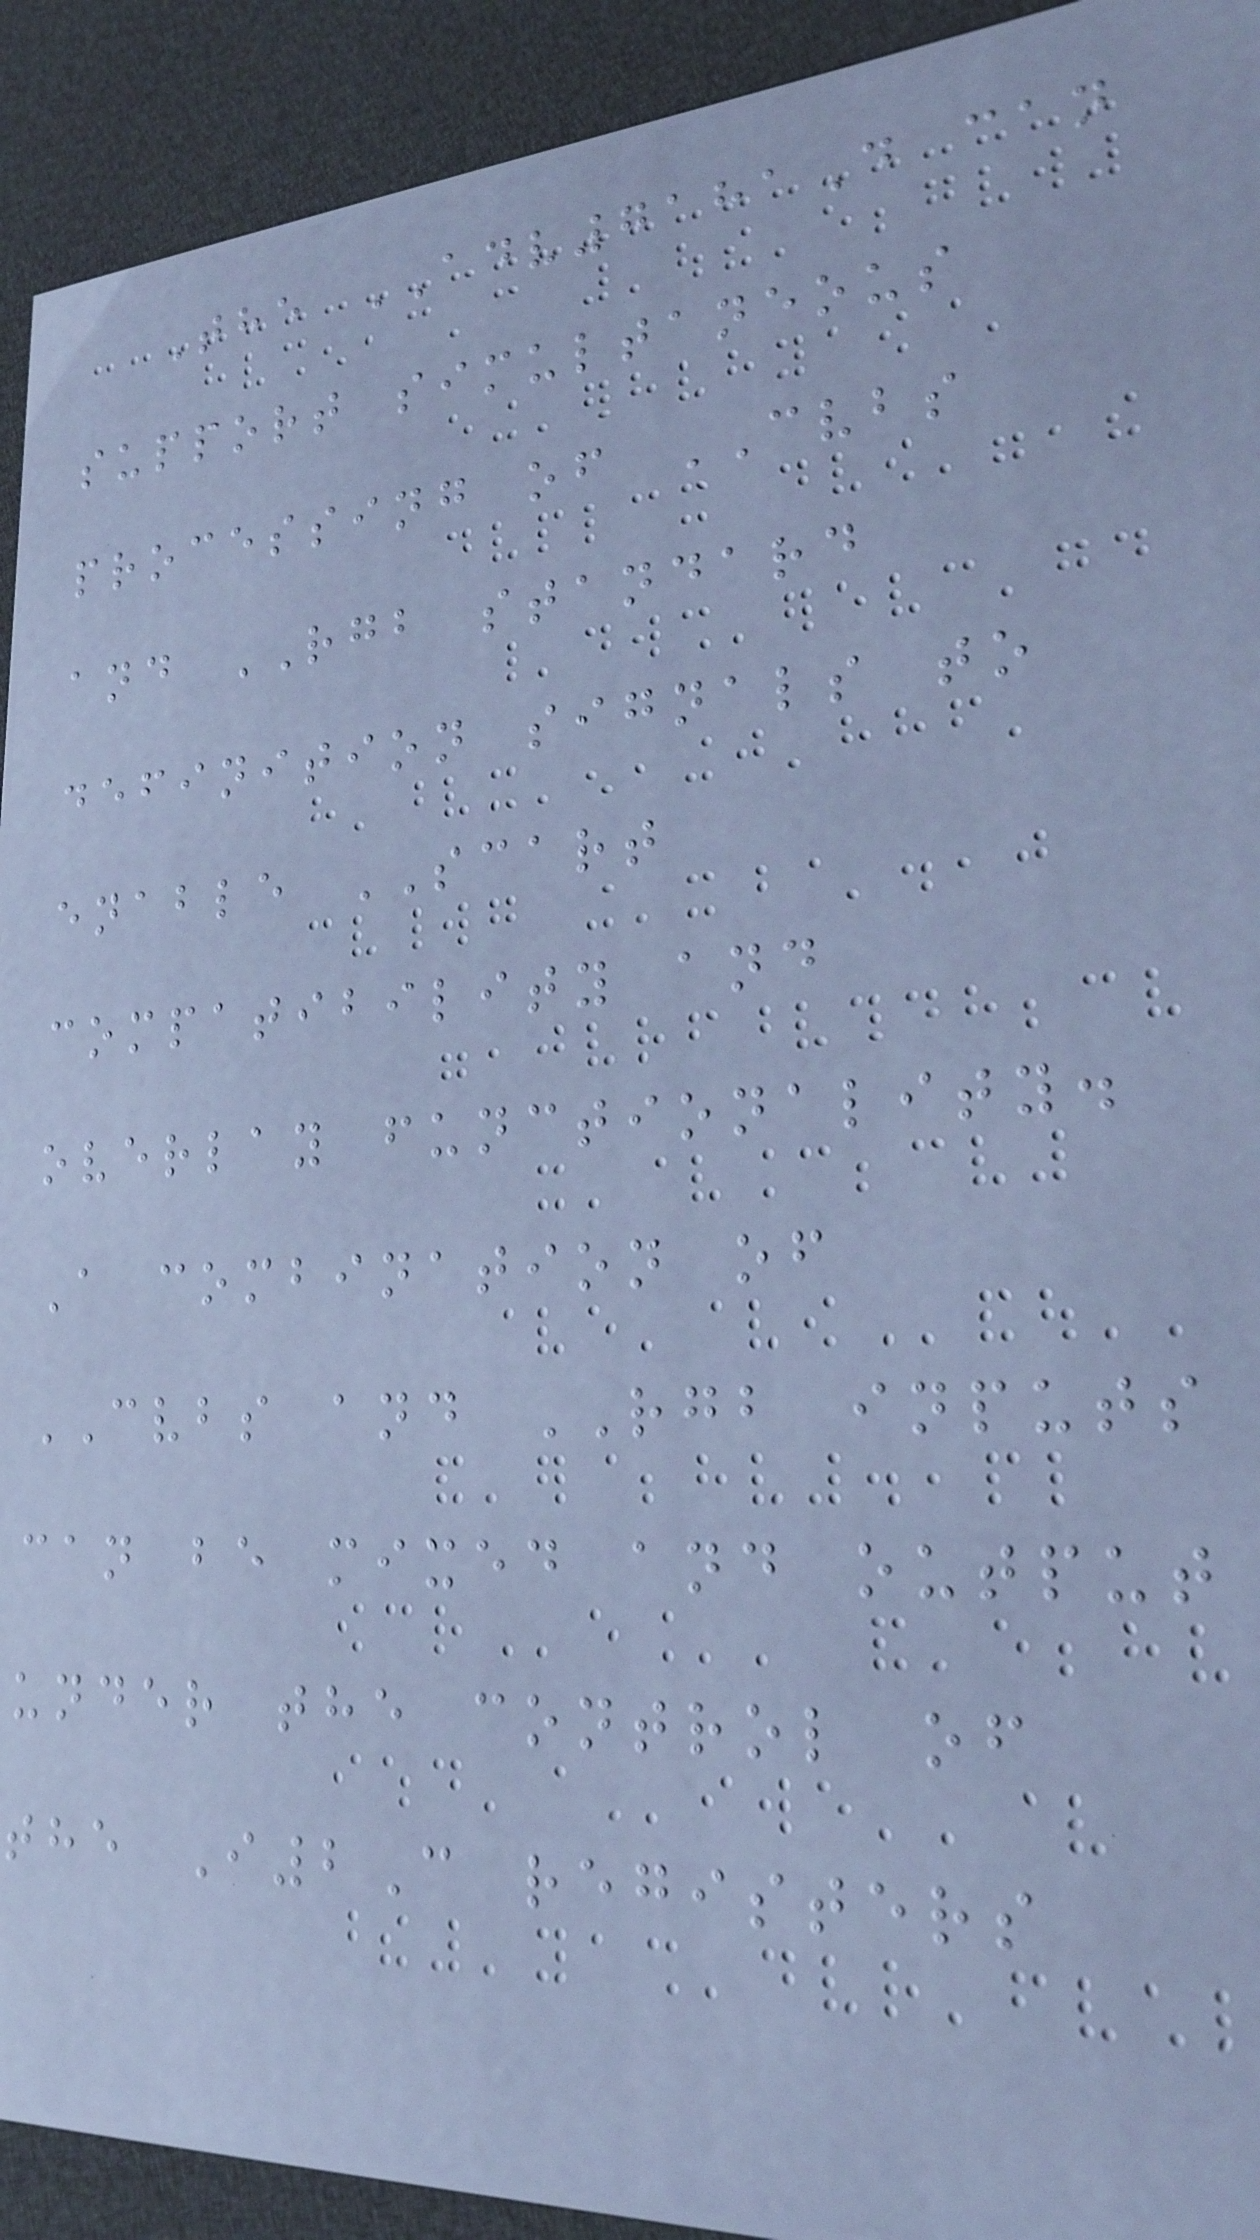The ADV7181D can
support simultaneous
processing of CVBS
and RGB standard
definition signals to
enable SCART
compatibility and
overlay functionality.
A combination of
CVBS and RGB inputs
can be mixed and output
under the control of
the I2C registers
